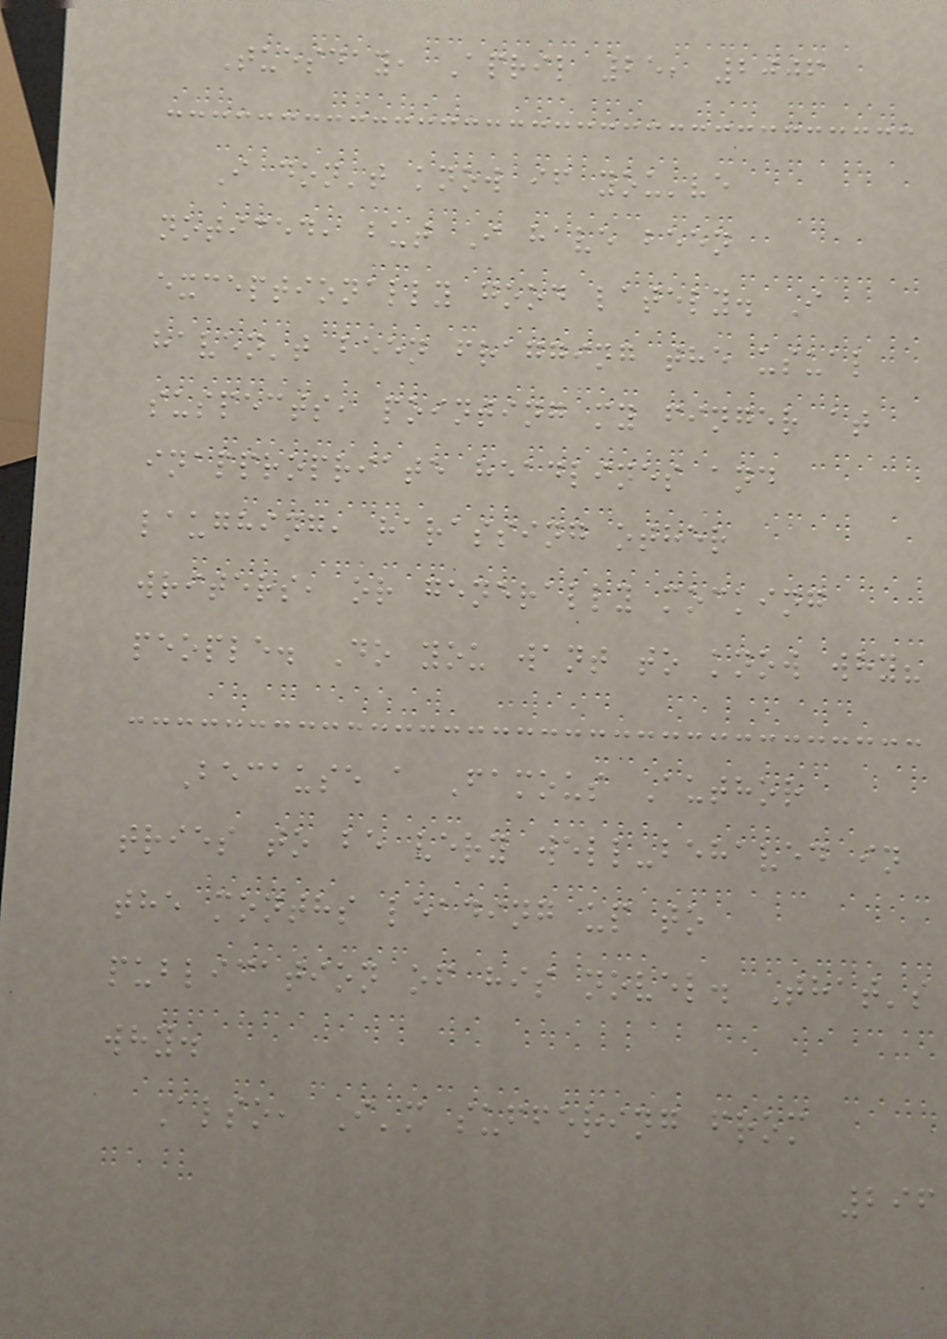Tuesday, April 25, 2006
I don't know if you've
noticed, but I have been
exceptionally good lately. I
haven't been fragging the usual
suspects, pointing my finger at
inappropriate headlines and
laughing, harassing other
writers, or generally mocking
people. Do you want to know why?
Because a Famous Author
tries to be very well-behaved in
the months leading up to
publication of his novel. That's
why.
Also, I'm suffering from
296
